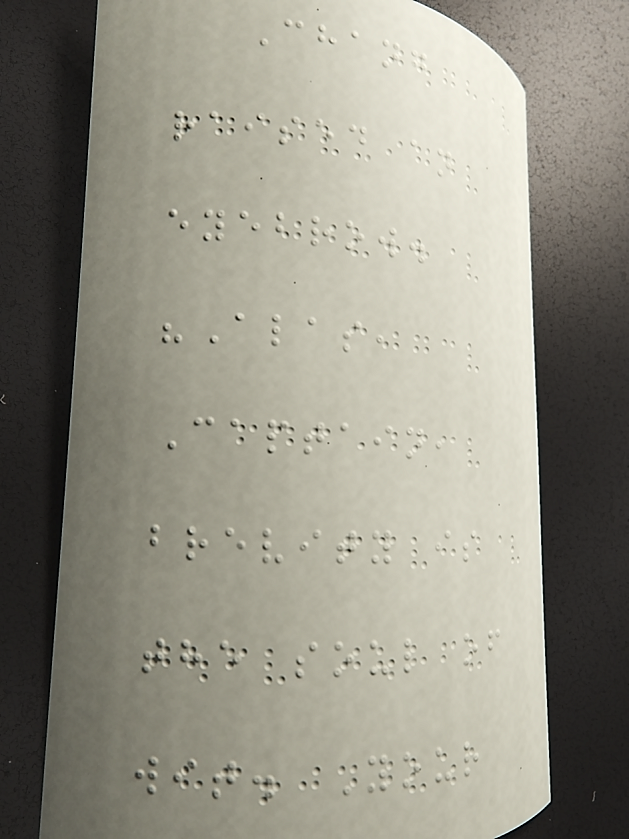Chang
raised an
eyebrow.
"Alas,
Captain,
brevity is
the soul of
wit. Your
